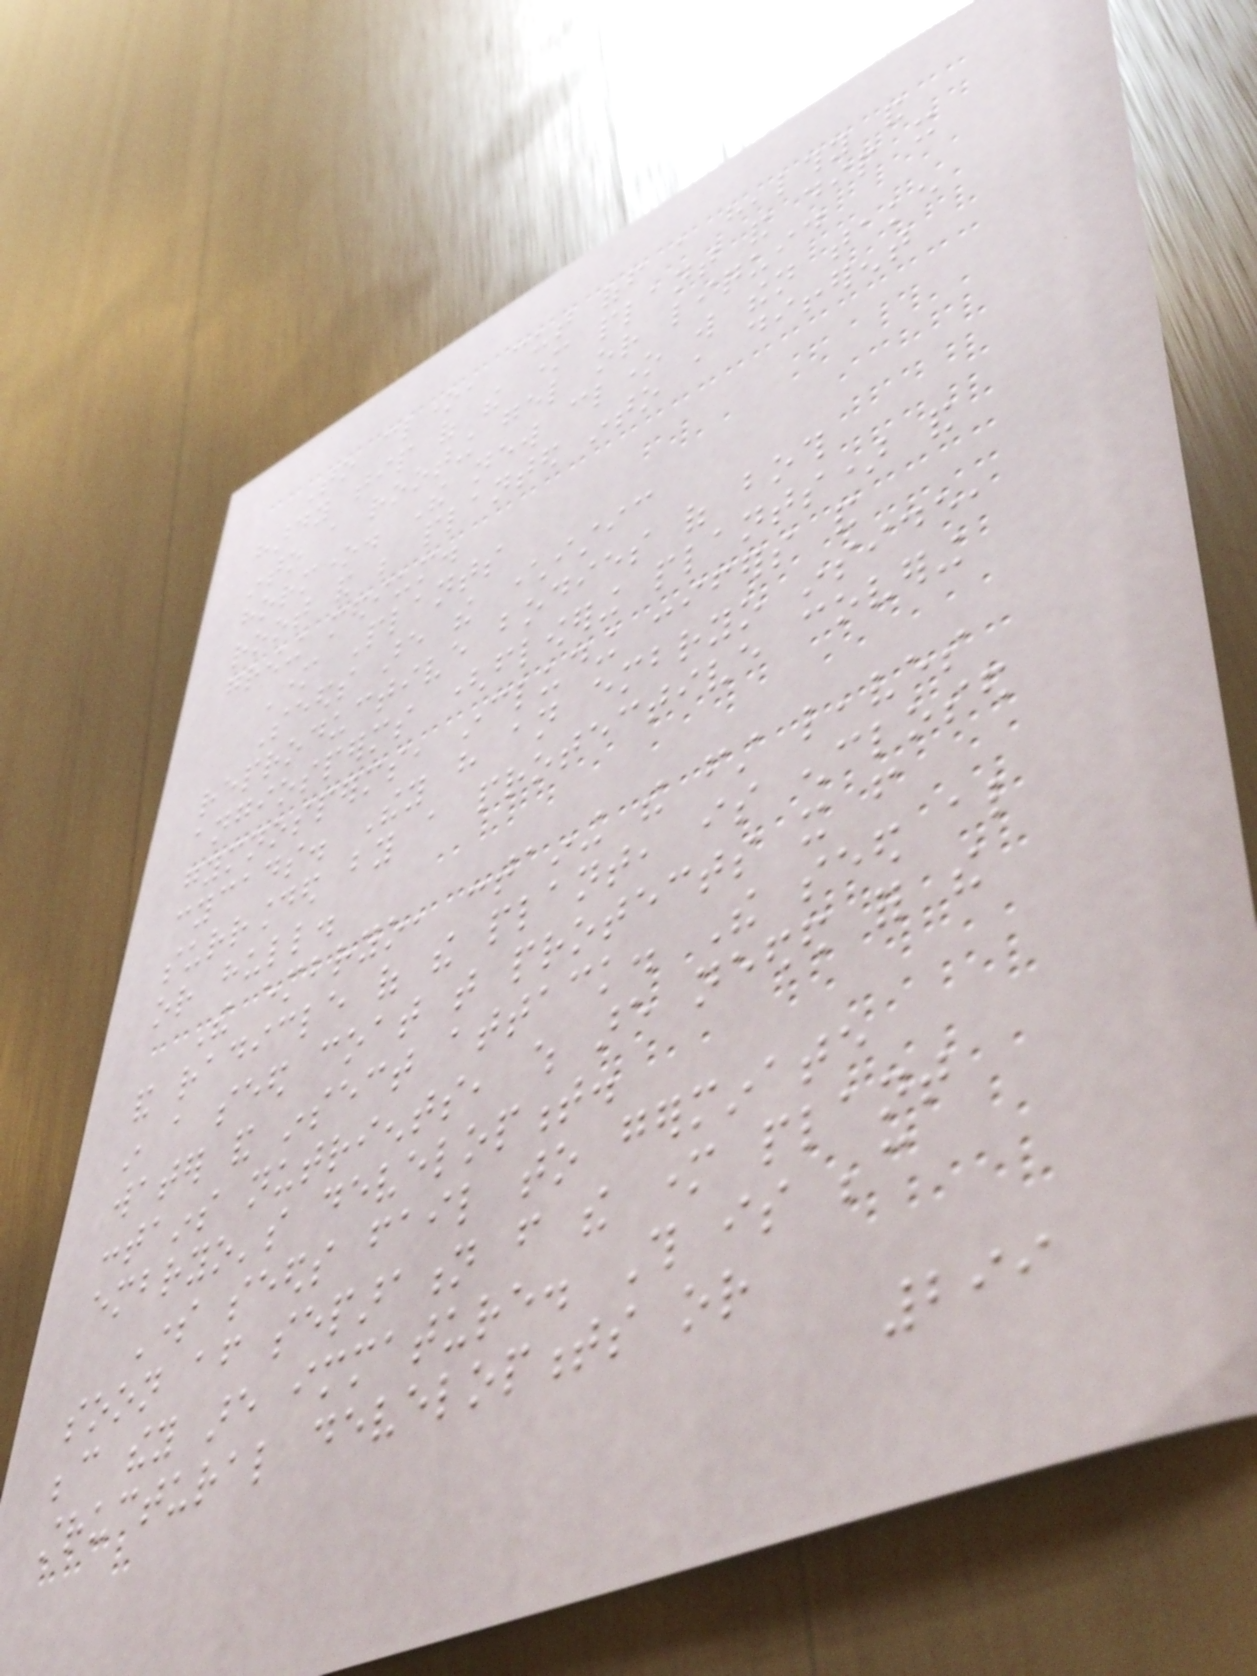To clone, cut off a healthy and
hardy tip of the mother plant and dip it
into a rooting gel or liquid
hormone. The new clone will then take
root and be planted into a different
growing medium.
Mother Plants
Seeds are the characteristic
reproductive bodies of both
angiosperms (flowering plants) and
gymnosperms, including conifers and
cycads. They have an embryo inside,
surrounded by a protective covering
or hull.
The embryo, containing the first leaves
and radicle of the plant, is enclosed
in a seed coat that protects it from
water and insect attack. The seed also
contains nutrients, which are needed for the
embryo's development.
Some seeds fail to germinate
soon after separation from the mother plant
because they are immature. This is because
structural developments or
299
